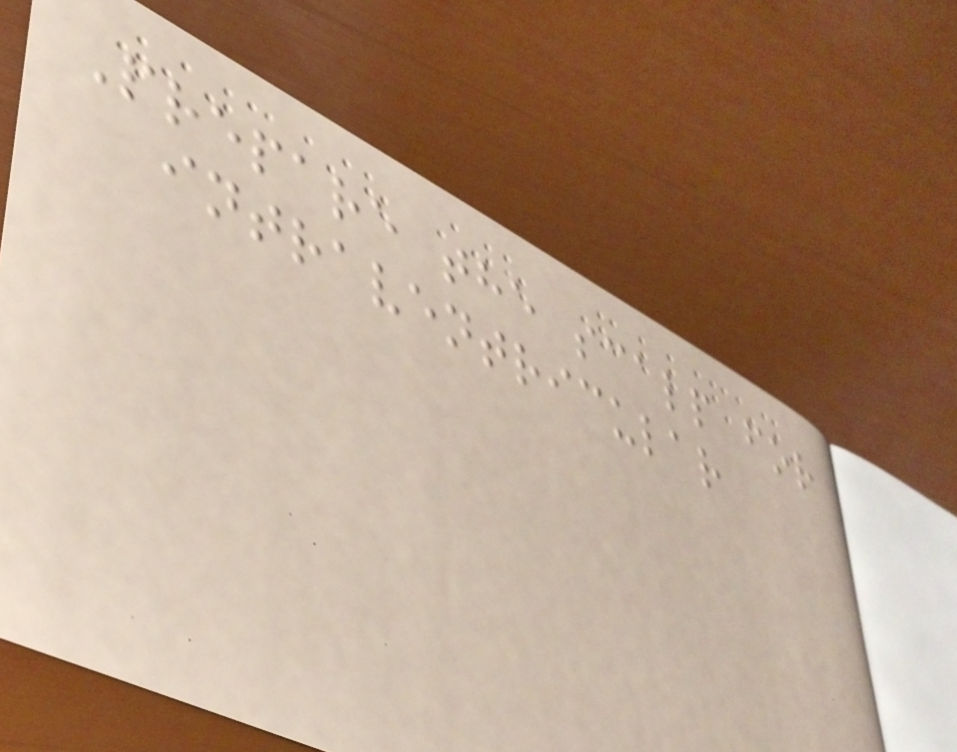Prepare the scalp for
intraventricular
